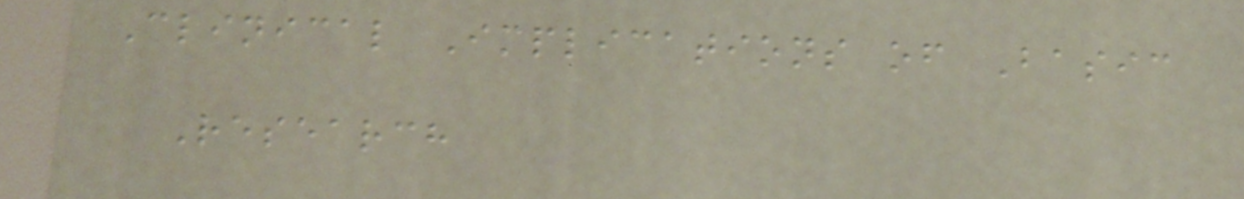Clinical Implications of Basic
Research
